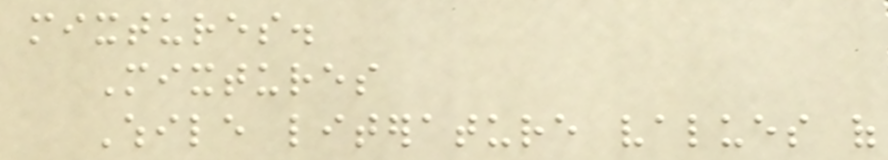mixtures.
Mixtures
While literature values of
